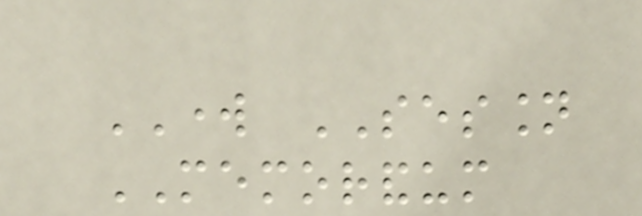WORK SESSION
MEMORANDUM
